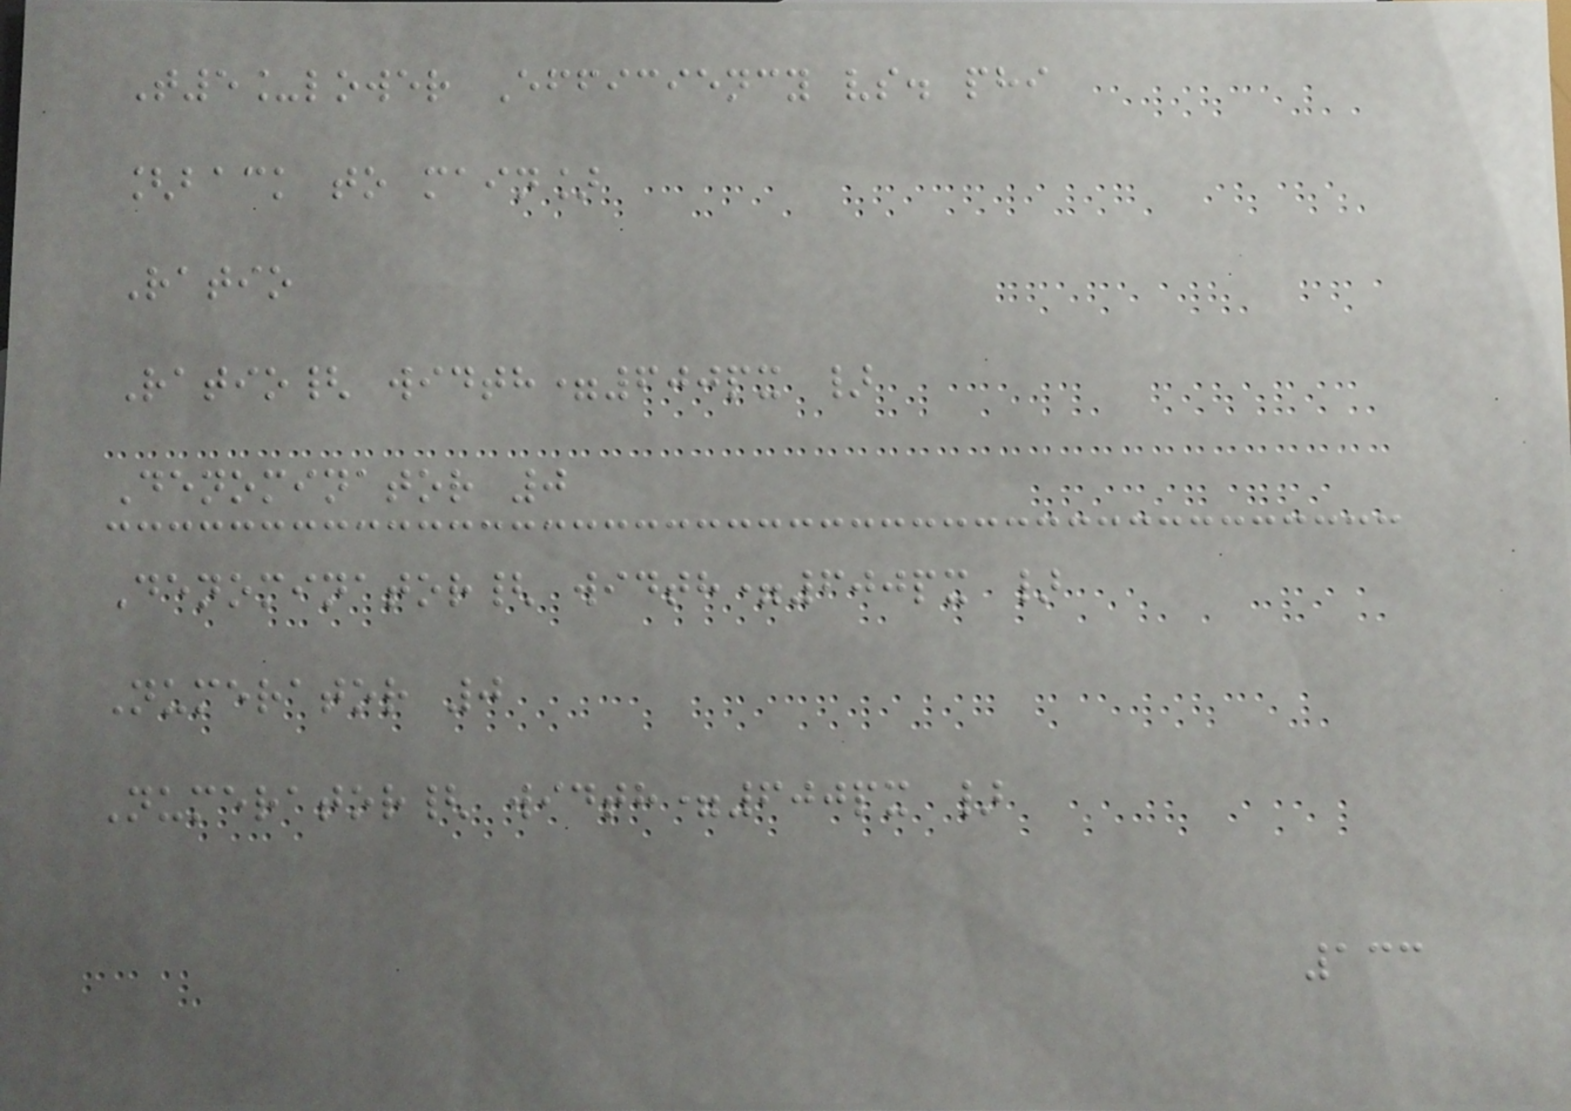T5_lower Efficiency vs. phi
[back to main]
Ratio
Ratio{ width=600px }
Denominator 0
Denominator{ width=600px }
Numerator 0
Numerator{ width=600px }
133
